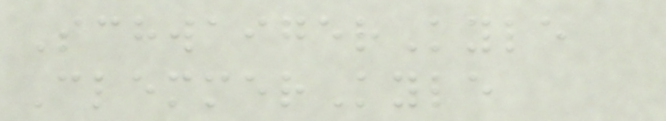SchwaigerKyle
ClemmerKyle
